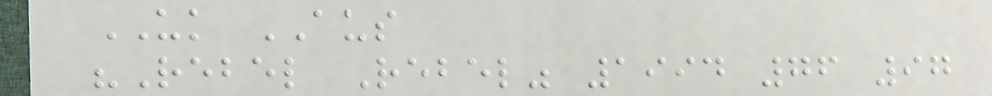UK AUS
"Rebel Rebel" 1994 76 97
